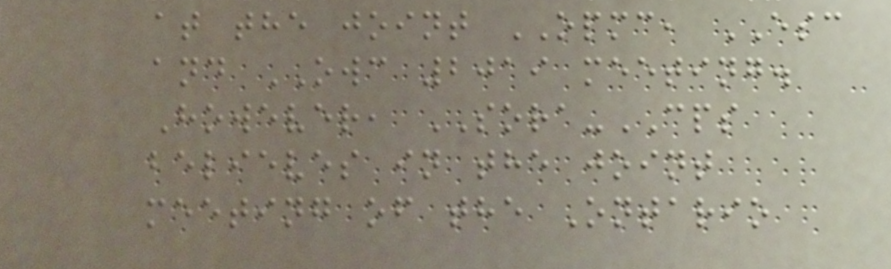at the joint OPMC, ESC
and OWC 2019 meeting.
However, SORA-CPS
believes in the joint
meeting of the Ontario
